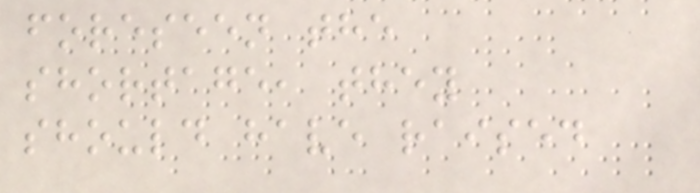foreseen the
shortage, they
should have raised
